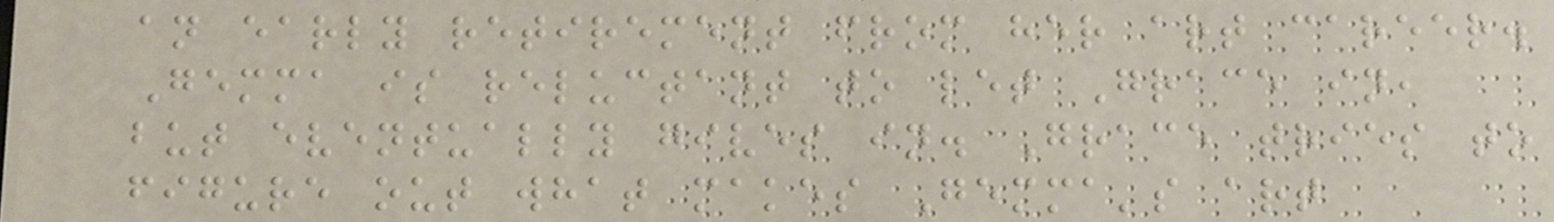an early retirement from her art career.
Gemma is reluctant to let Grace in,
but eventually gives in. Grace tries to
figure out what makes Gemma's art
